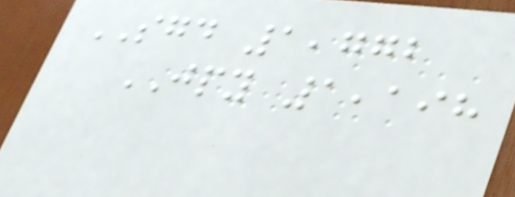SGD 1,772
JPY 1,198
